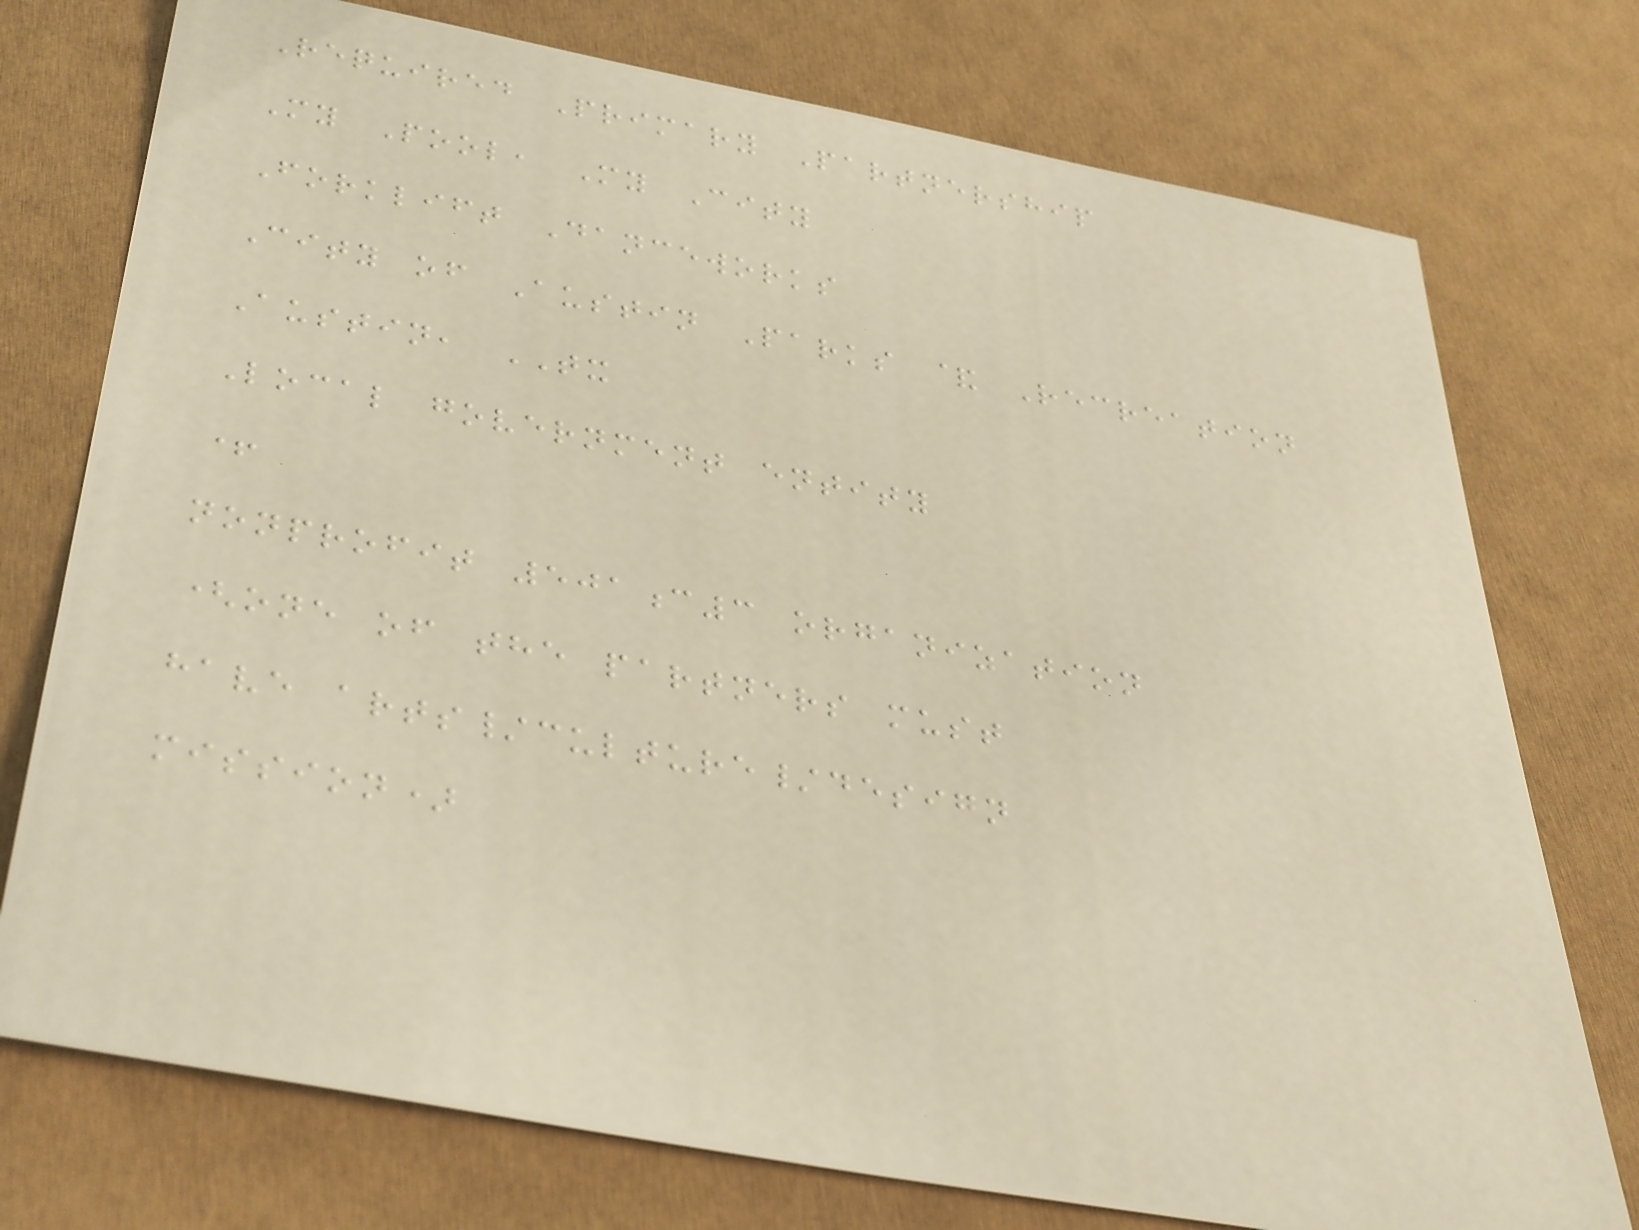Required Primary Partnership
My Pool, My City
Forklift Danceworks
City of Austin Parks & Recreation
Austin, TX
Local government entity
+
nonprofit 501c3 organization
(one of the partners must
have arts/culture/design
mission)
